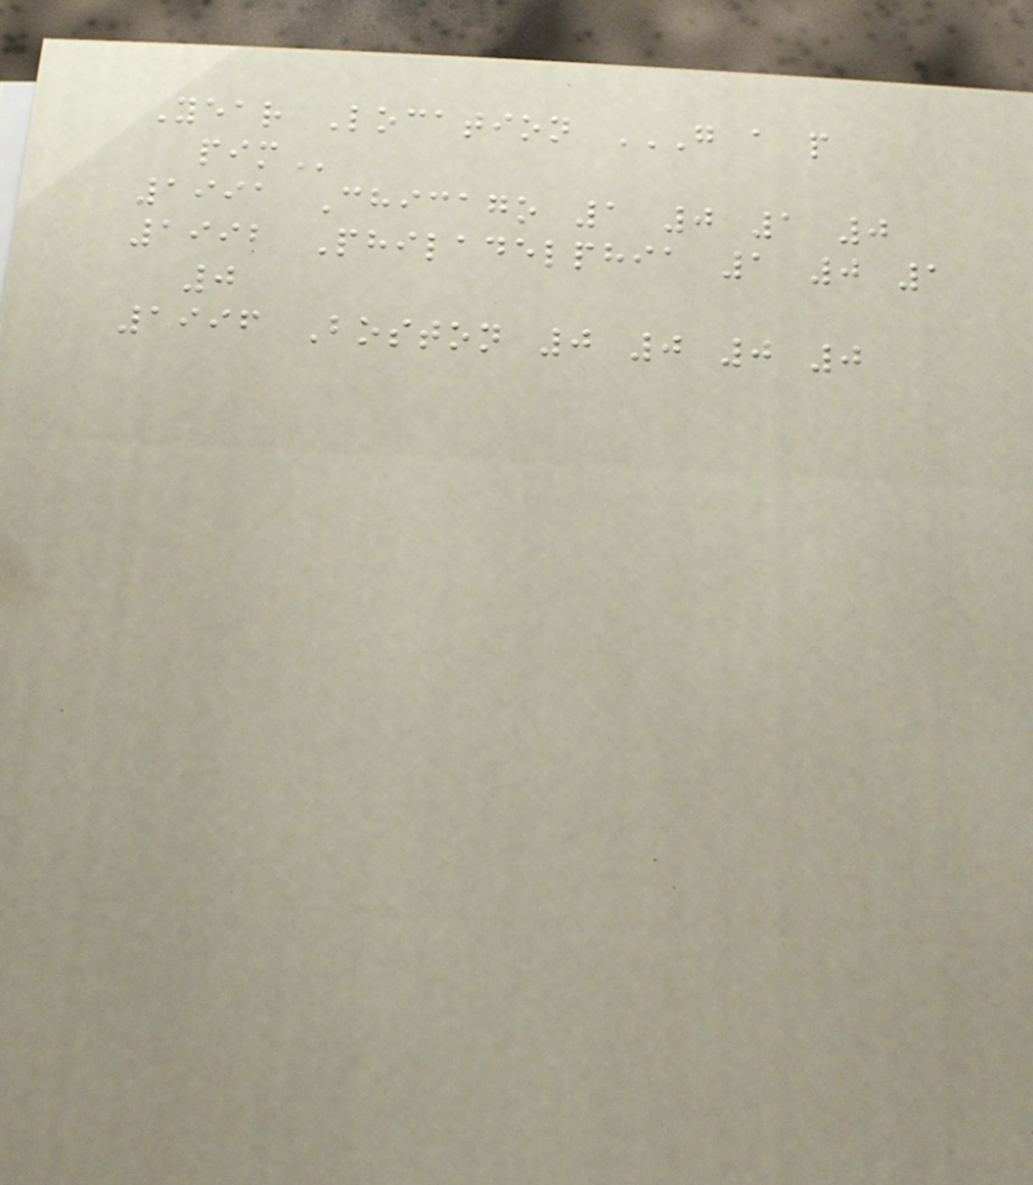Year Location G A P
PIM
1991 Chicago 1 0 1 0
1992 Philadelphia 1 0 1
0
1996 Boston 0 0 0 0
